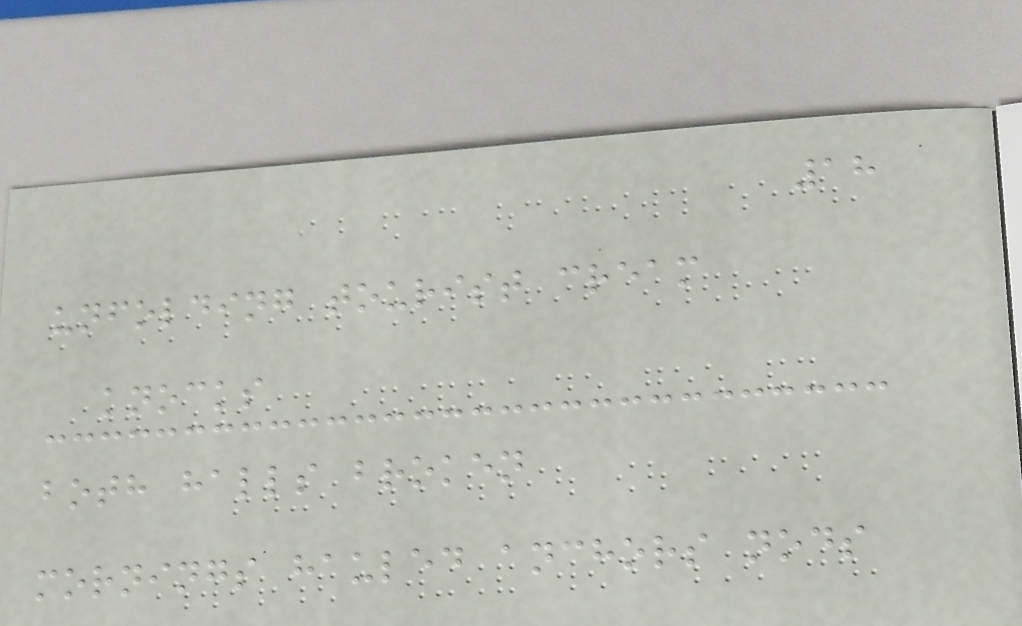18
unfolding tourist cream
knocks
both halls broken
mornings hauled anchors nods
